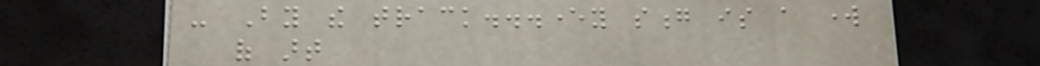- By the track...every song is a work
of art
